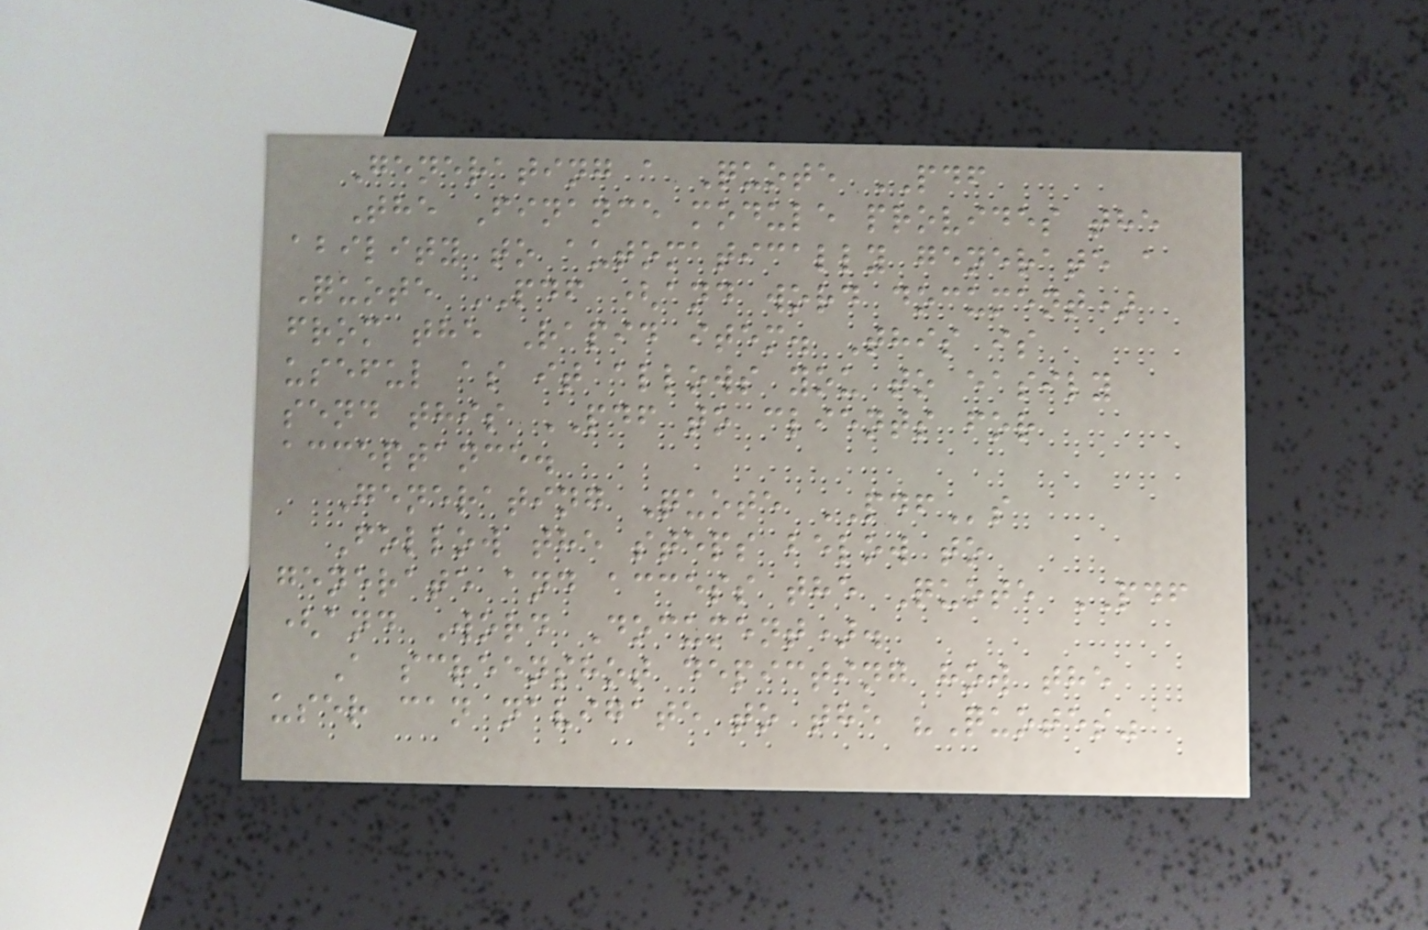Generating a Quote PDF
The Finance module provides the
ability to automatically generate a
Quote PDF (and word document)
from the Rapid item. This is
useful as it allows you to easily
send this PDF to clients for
acceptance.
Generating Quote PDFs
Follow the steps below to
generate and access the Quote PDF
(and Word Document).
A screenshot depicting how the
user can navigate to the "Quotes"
